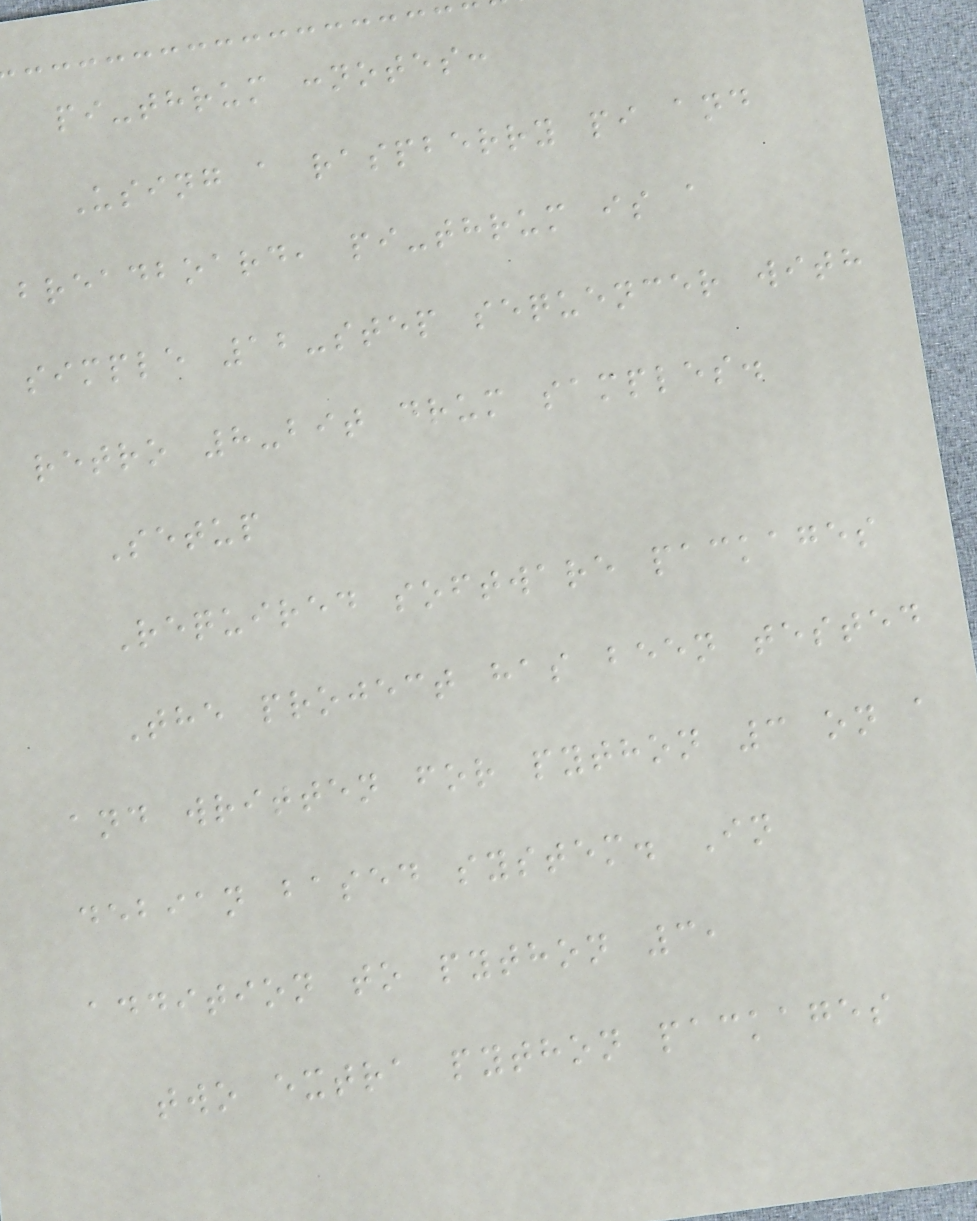pi-thrum :notes:
Using a raspberry pi and
breadboard, pi-thrum is a
simple 12-step sequencer with
retro 8-bit drum samples.
Setup
Required software packages
The project has been tested
and written for python 3 on a
debian based system. In
addition to python 3,
two extra python packages
